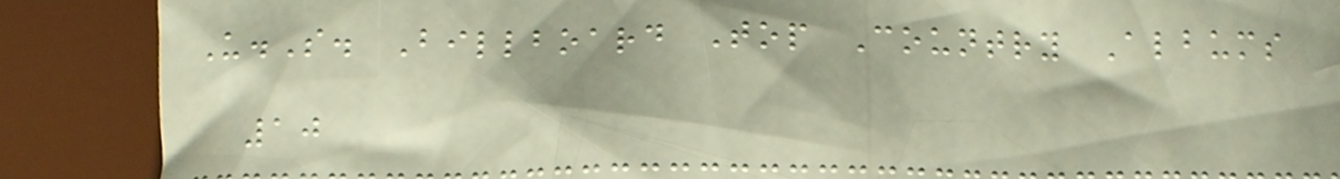U.S. Billboard Top Country Albums
10
